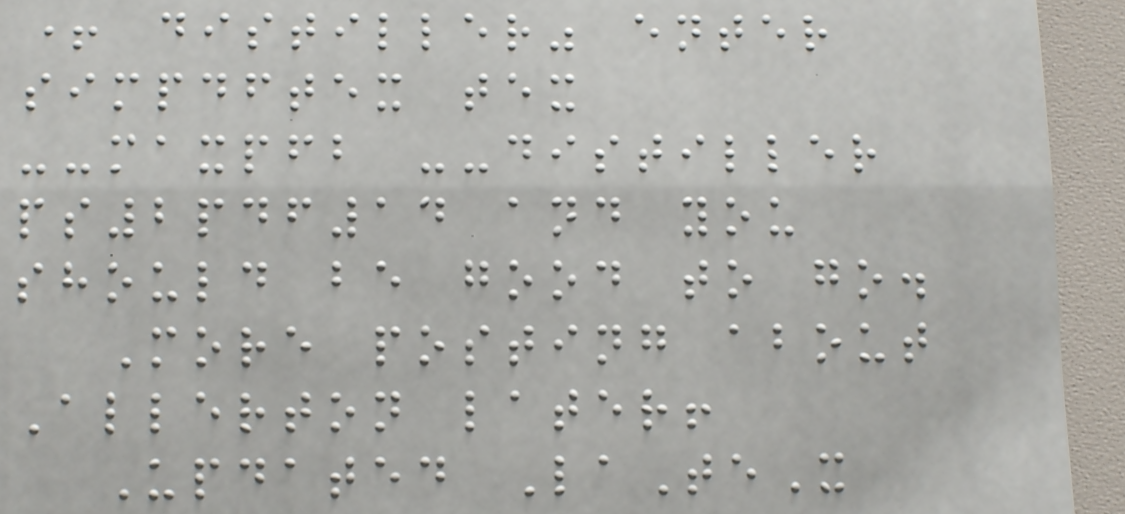+ distiller" enter
simpdftex tex
--maxpfb --distiller
ps2pdf14 and you
should be good to go.
More posting about
Allerton later!
Updated LaTeX
